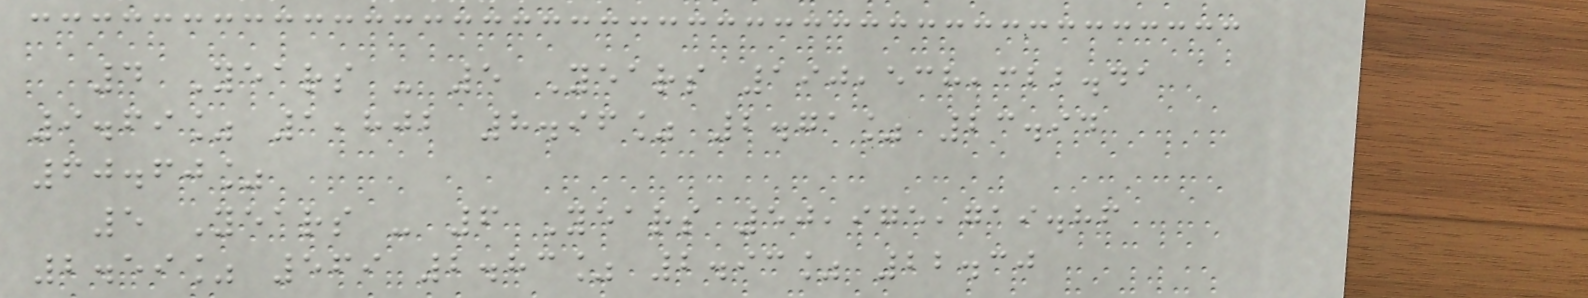4 Years - 5 Years 190,538,322.41
9.69% 1,802 8.96% 2.71% 23.94
60.60%
5 Years - 6 Years 50,975,719.86
2.59% 569 2.83% 2.93% 22.30
